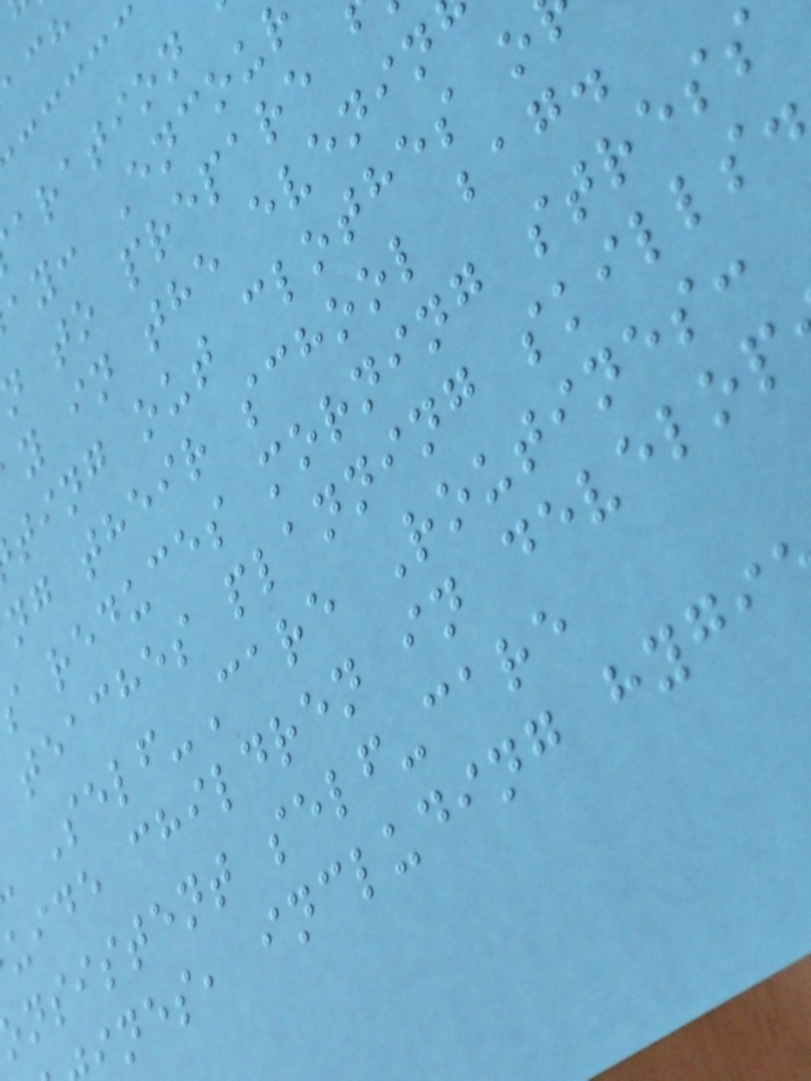aration
ay: Encou
n to prepare
y in the evenin
ting out clothes o
ng their school bag.
reduces morning stress
teaches planning skills.
Self-Care Routines:
uide children in develop
nsistent self-care
ines, including hygi
